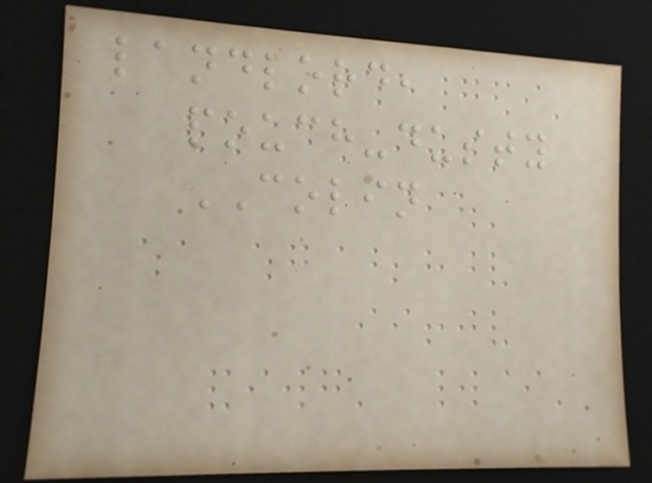landlord,
pouch-dusty
COLIN
